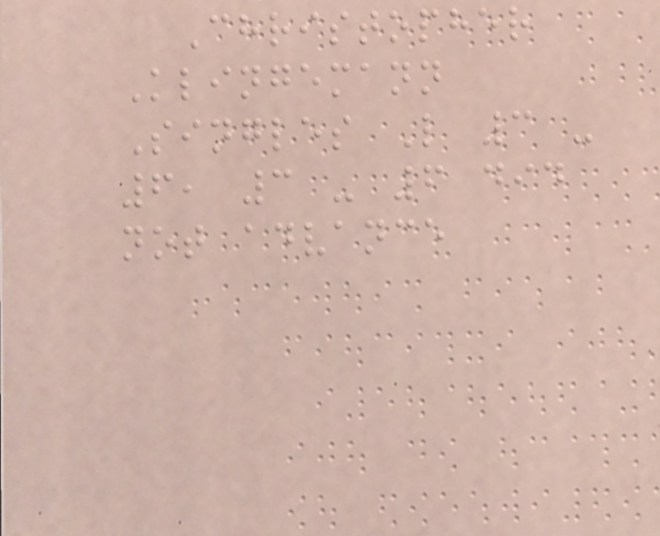Christopher
Klingemann
Singles L 3 -
6, 3 - 6 did
not advance
